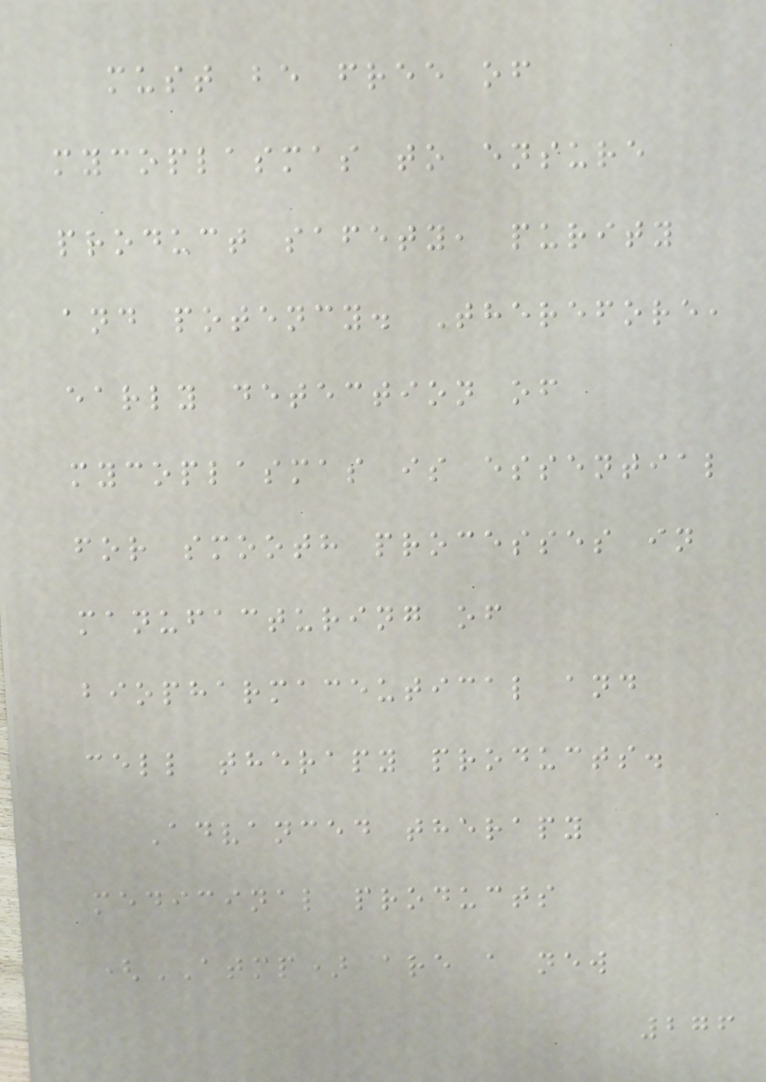must be free of
mycoplasmas to ensure
product safety, purity
and potency. Therefore,
early detection of
mycoplasmas is essential
for smooth processes in
manufacturing of
biopharmaceutical and
cell therapy products.
Advanced therapy
medicinal products
(ATMP) are a new
276
